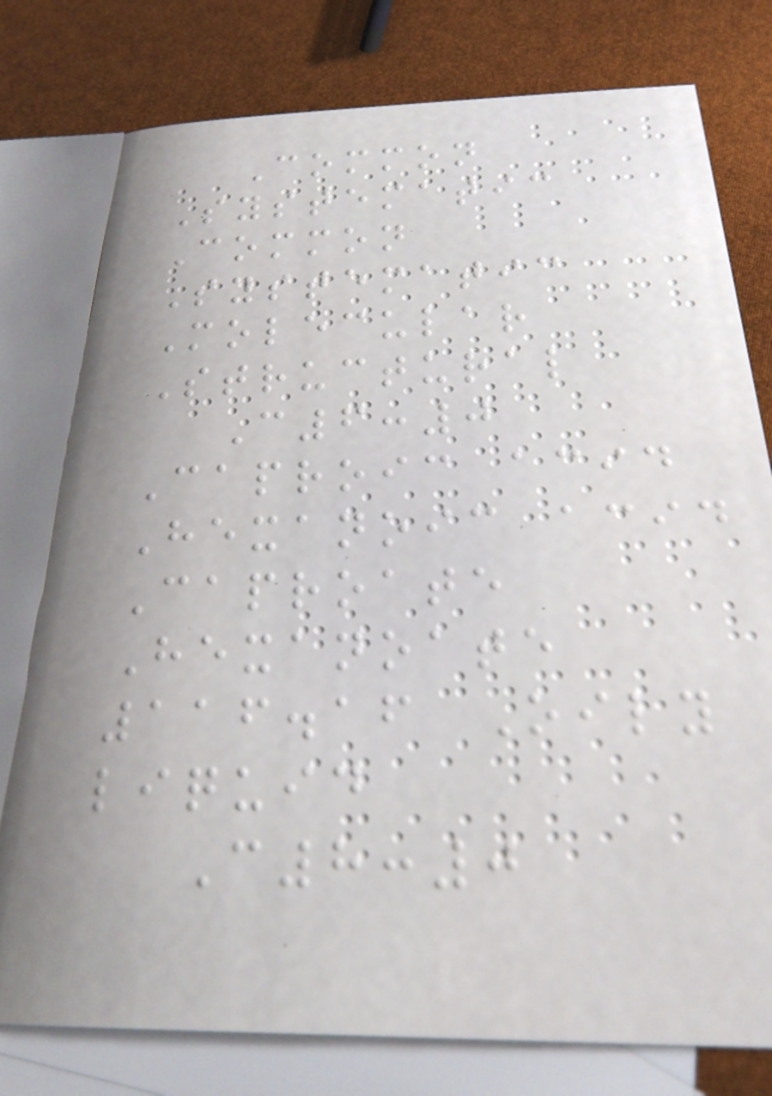Common
Systematic
Common
Systematic
Molecular
Structural
C6:0
Caproic acid
Hexanoic acid
Caproate
Hexanoate
116.16 Oily
liquid
C8:0
